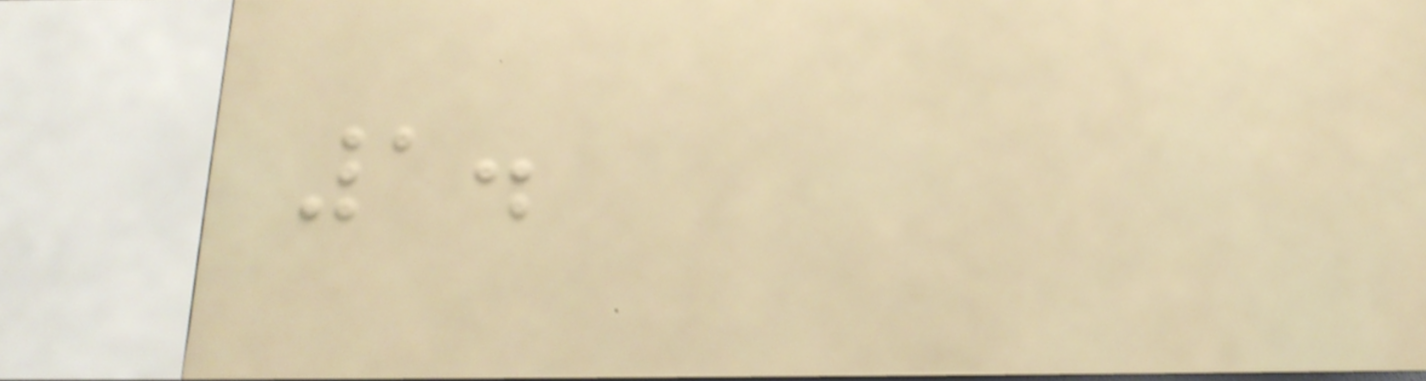1.
